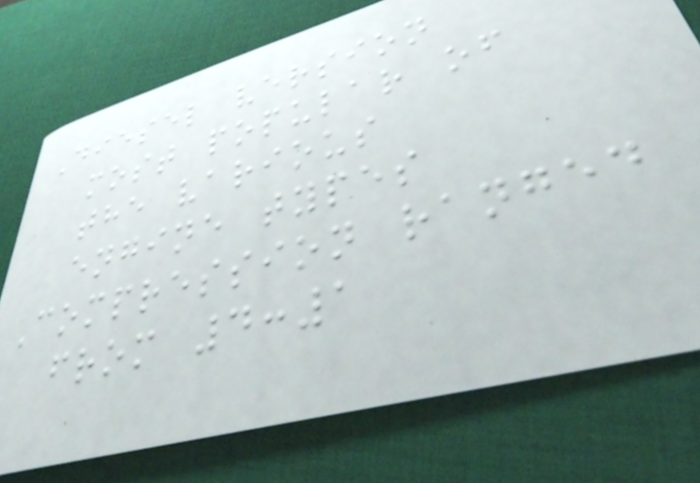Diesel version
most popular of
the various
engine types
Compression ranged
from 4:1
